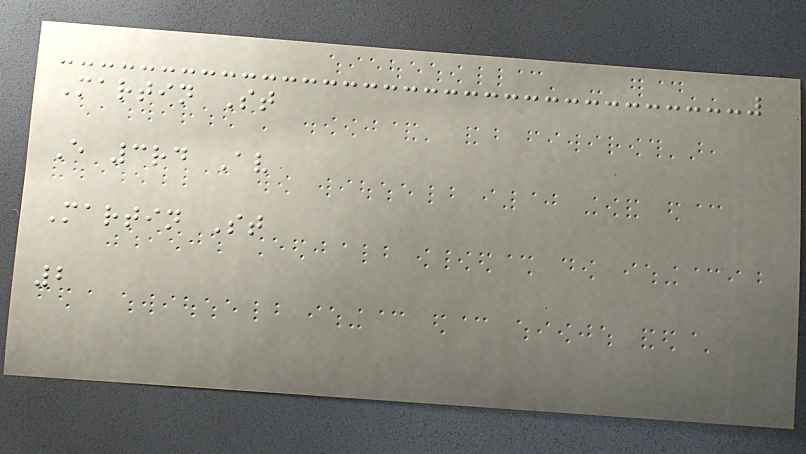Martin St
E 3rd Av
Martin St
2
